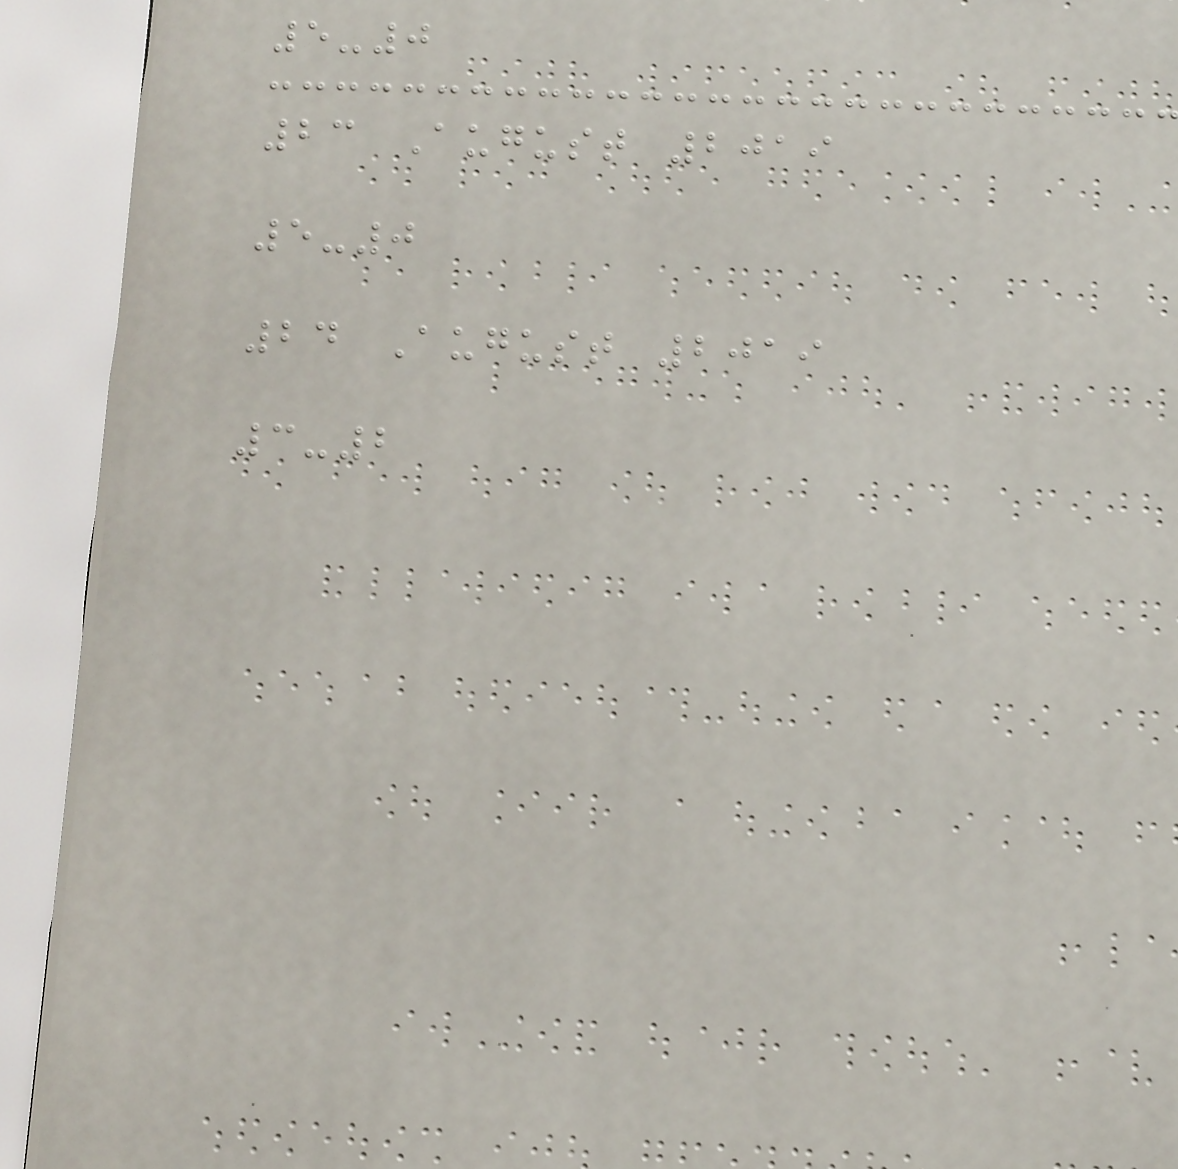5-0
23 August 2019
5-0
24 August 2019
3-2
